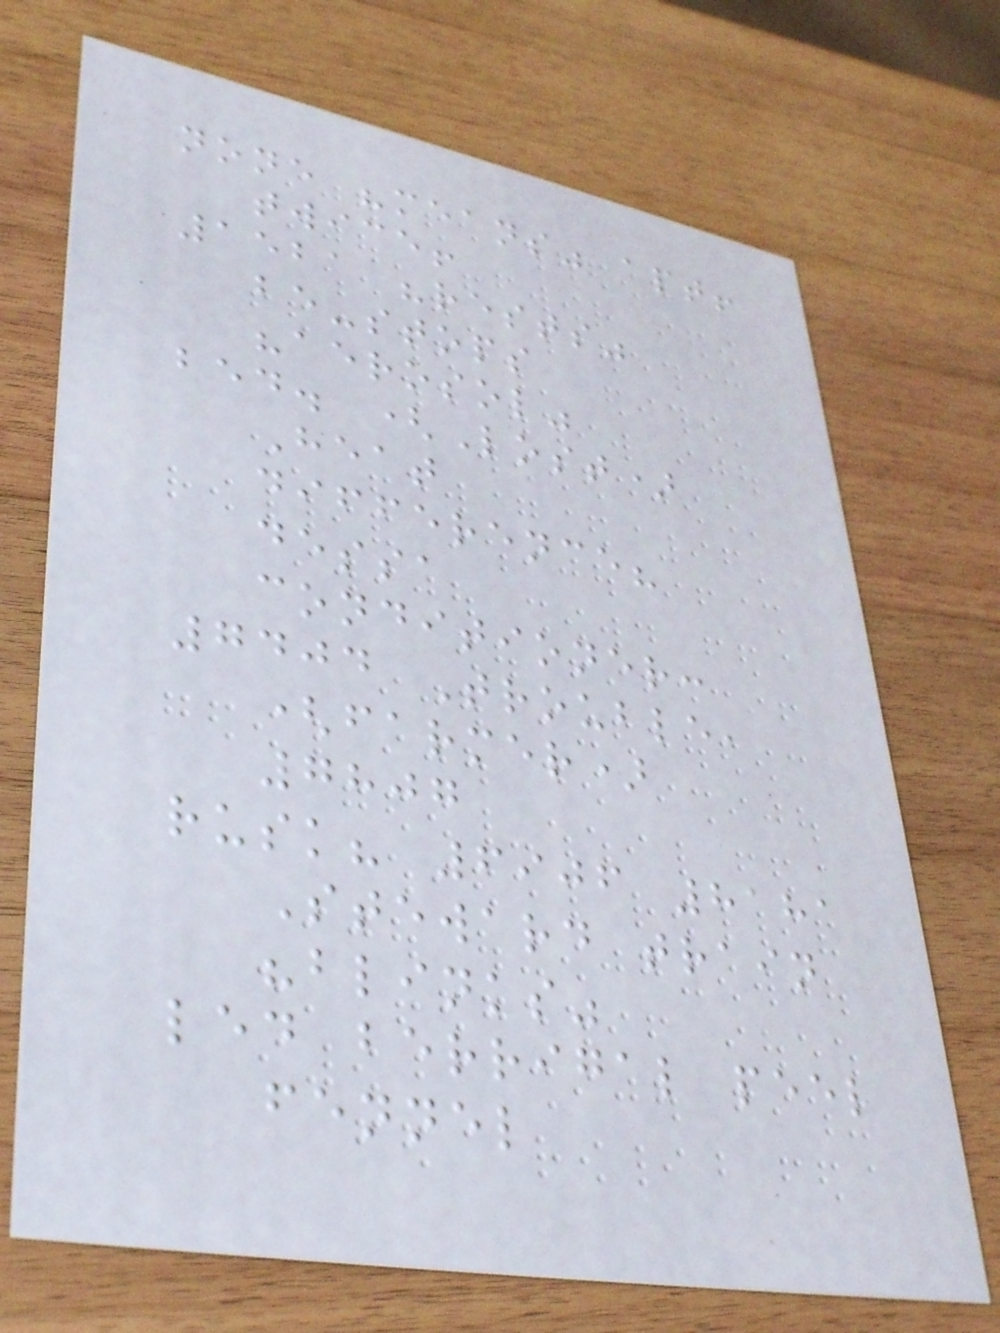none "means" apt!
twice!
1521 "rests"
be-stops
"aerosol"
bed. (Lost)
Heat
difference?
dessa
conditioner:
7404 Trouble,
(farmer)
7807
rusk? 6906 8181
Steward train
"blinks"
led berrigal peel
fennel
